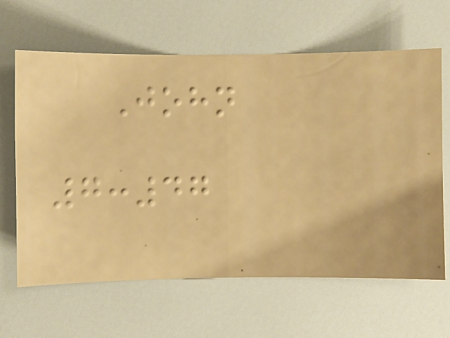John
7:47
